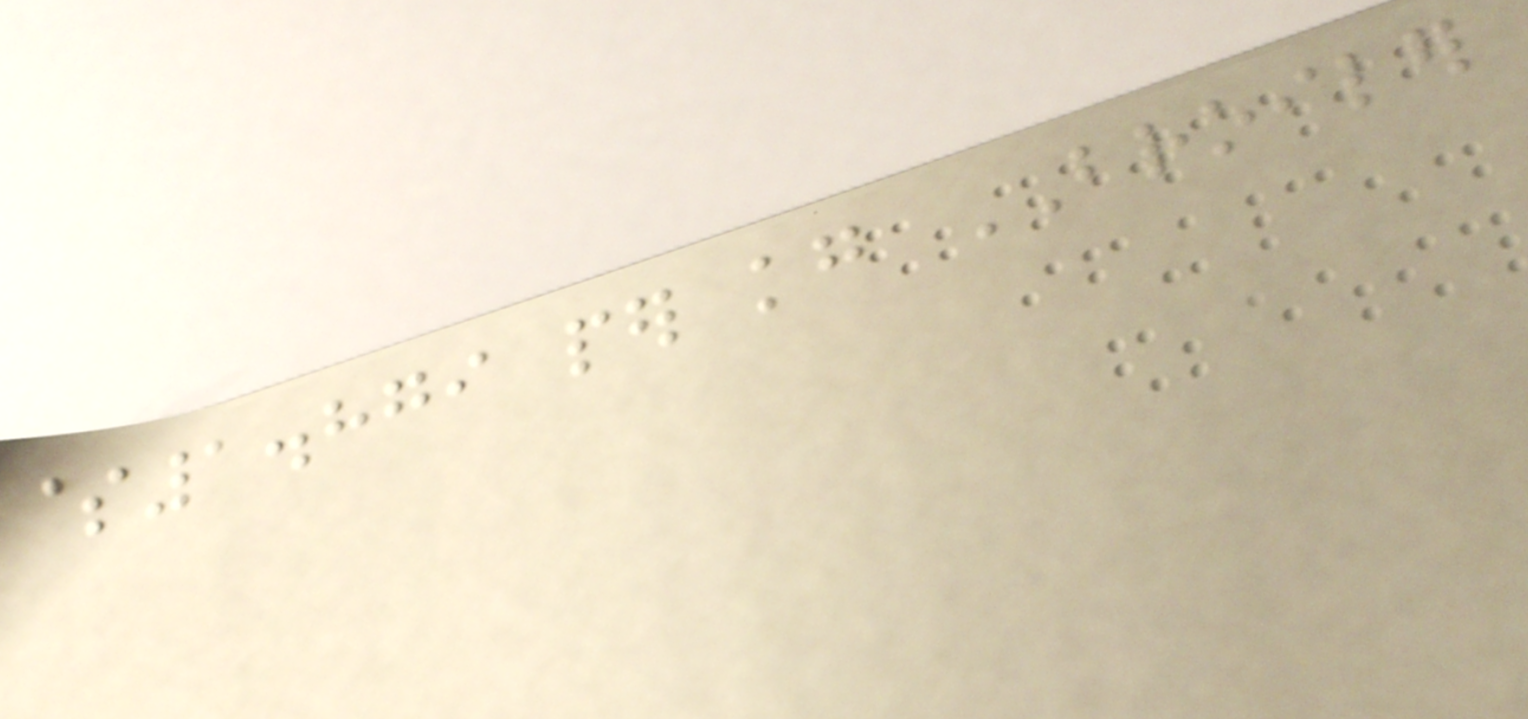$1.879 per kg BROILER
